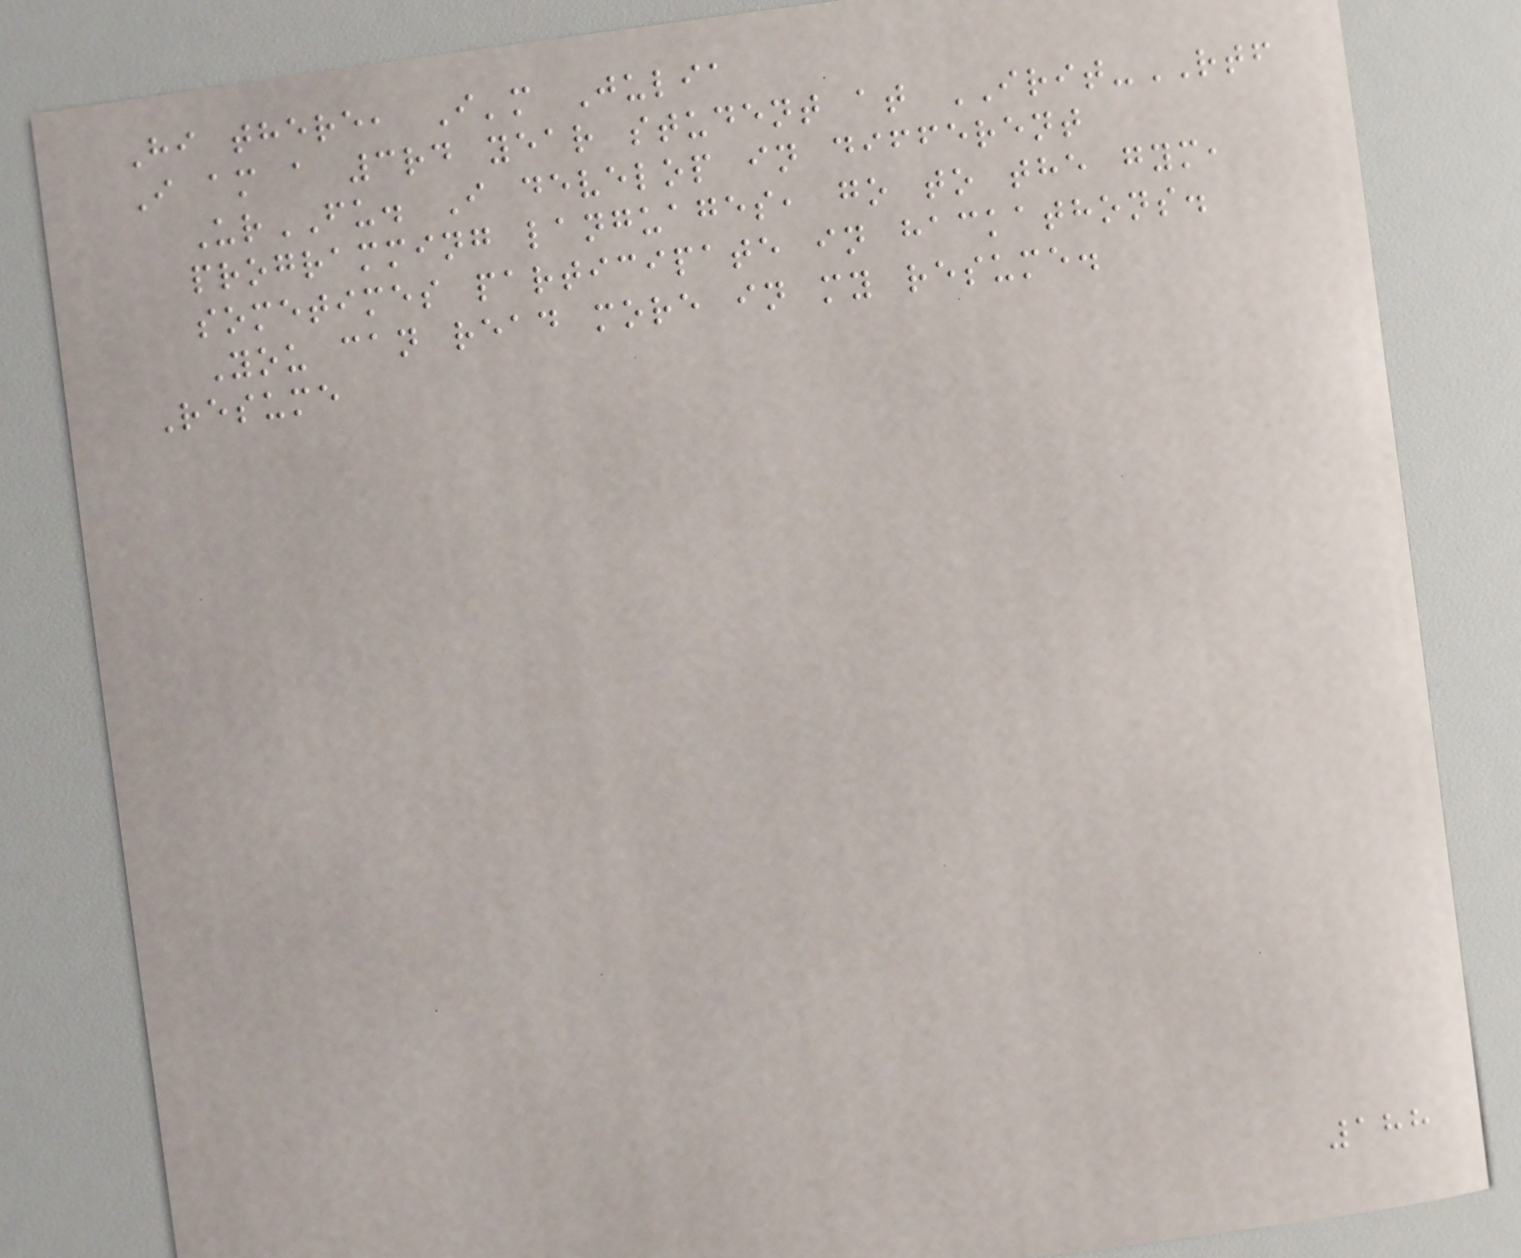Hi there, I'm Julia
I am a 3rd year student at IRIT-RTF
UrFU. I develop in different
programming languages, go to the gym,
sometimes participate in hackathons.
You can read more in my resume.
Resume
188
